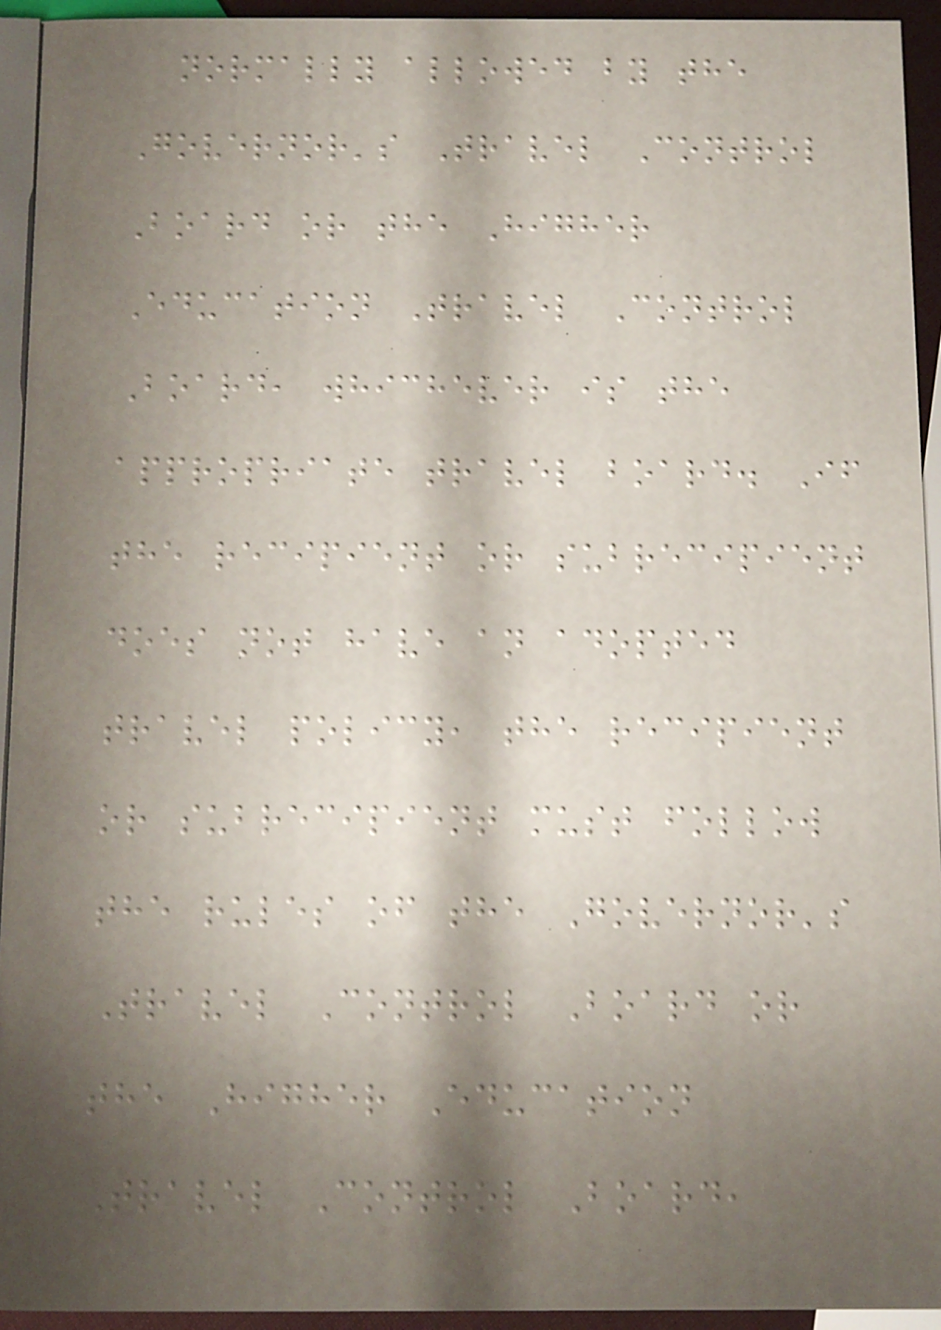normally allowed by the
Governor's Travel Control
Board or the Higher
Education Travel Control
Board, whichever is the
appropriate travel board. If
the recipient or subrecipient
does not have an adopted
travel policy, the recipient
or subrecipient must follow
the rules of the Governor's
Travel Control Board or
the Higher Education
Travel Control Board,
